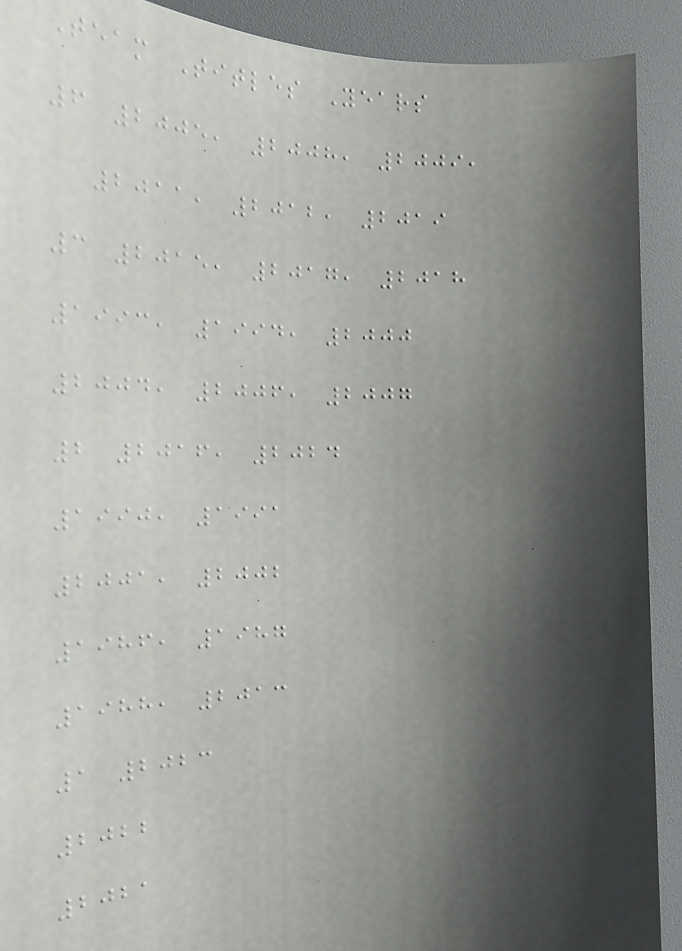Team Titles Years
6 2005, 2008, 2009,
2011, 2012, 2019
3 2015, 2017, 2018
1993, 1994, 2000
2004, 2006, 2007
2 2016, 2024
1990, 1991
2001, 2002
1986, 1987
1988, 2013
1 2023
2022
2021
